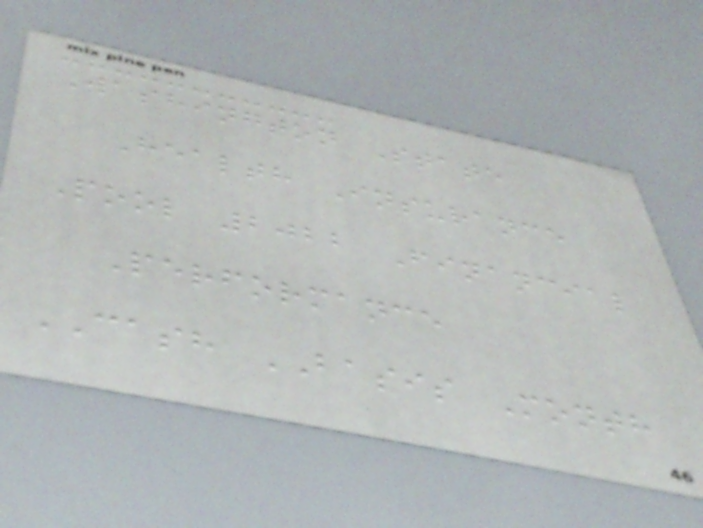Washington State
Health Insurance
Pool 2022 Financial
Performance
CASH BASIS Month
